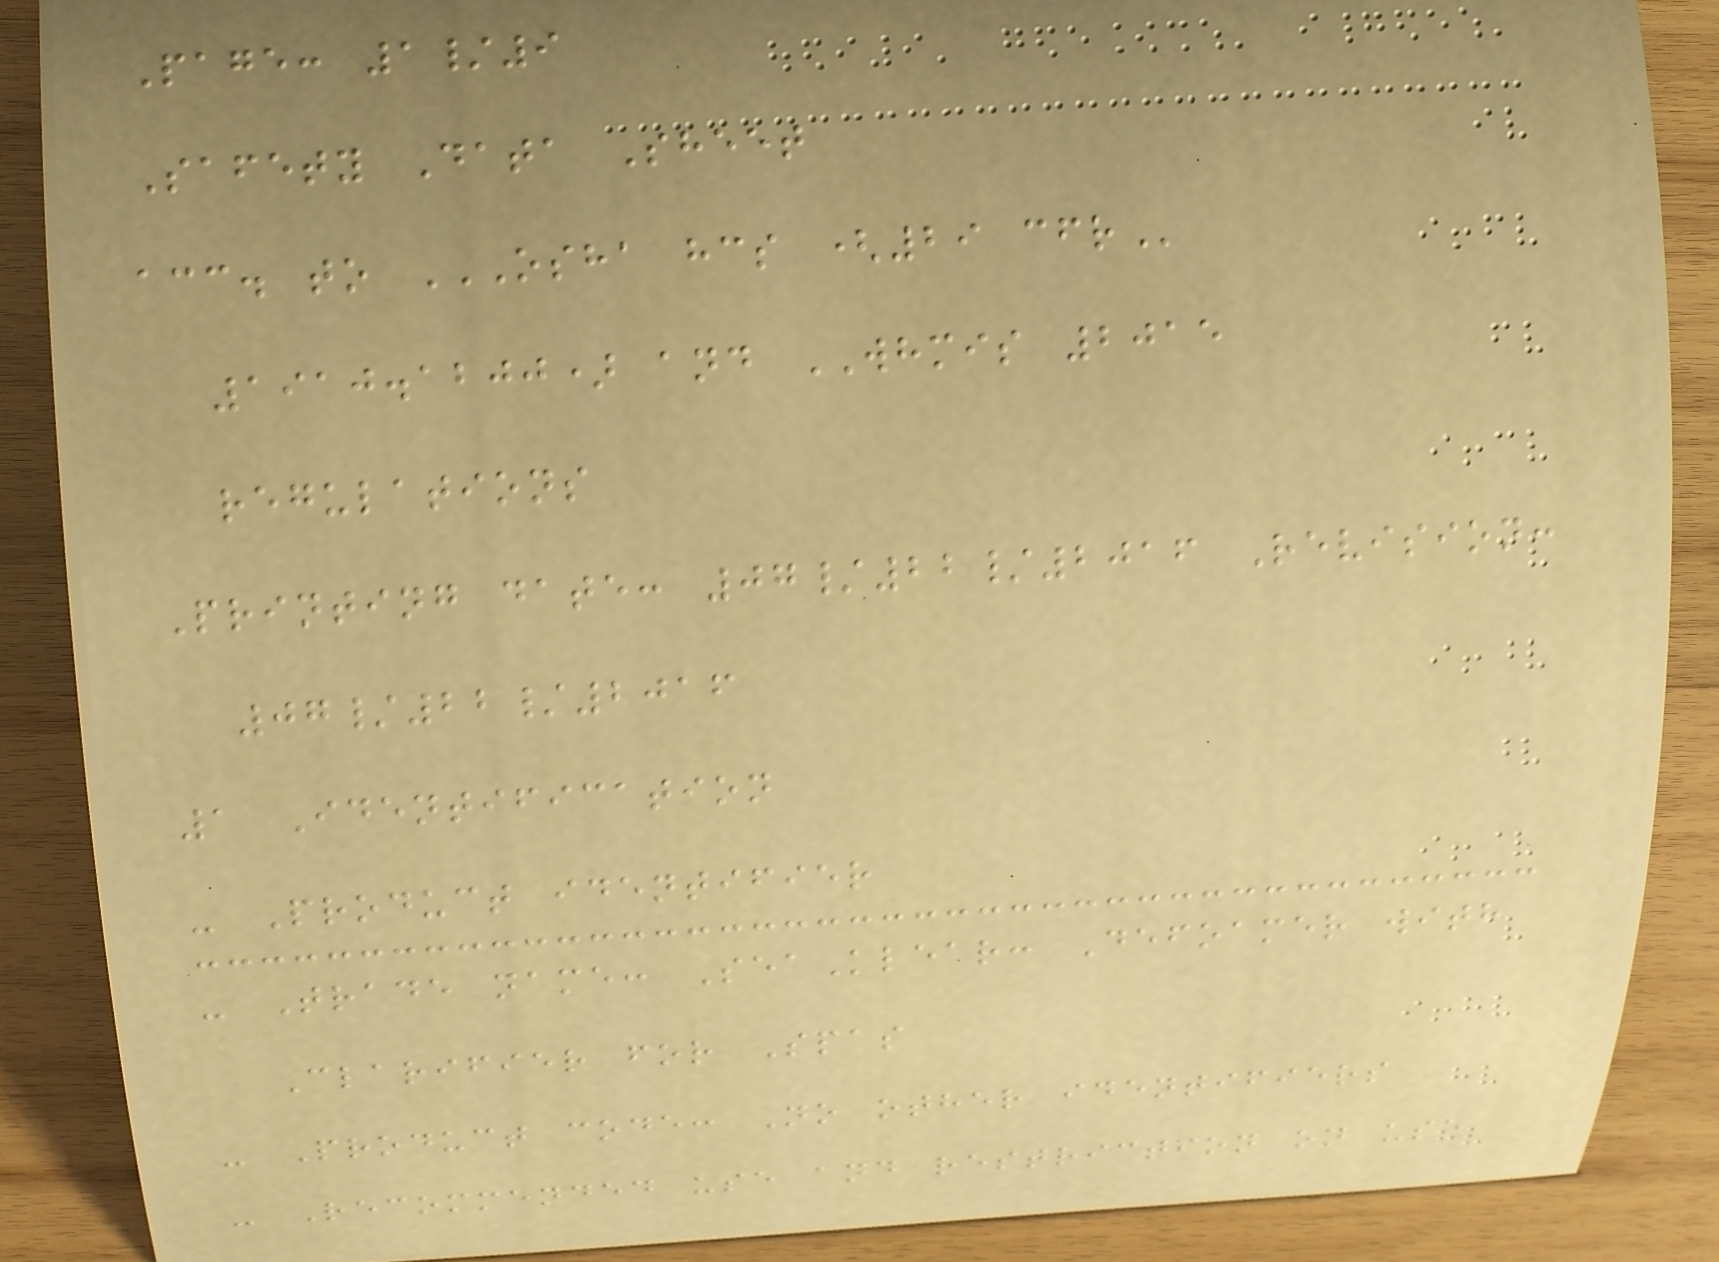Page: 1/9
Safety Data Sheet
acc. to OSHA HCS (29 CFR
1910.1200) and WHMIS 2015
regulations
Printing date: 07/22/2016 Revision:
07/22/2016
1 Identification
- Product identifier
- Trade name: SeaKlear: Defoamer with
Clarifier for Spas
- Product code: No other identifiers
- Recommended use and restriction on use
